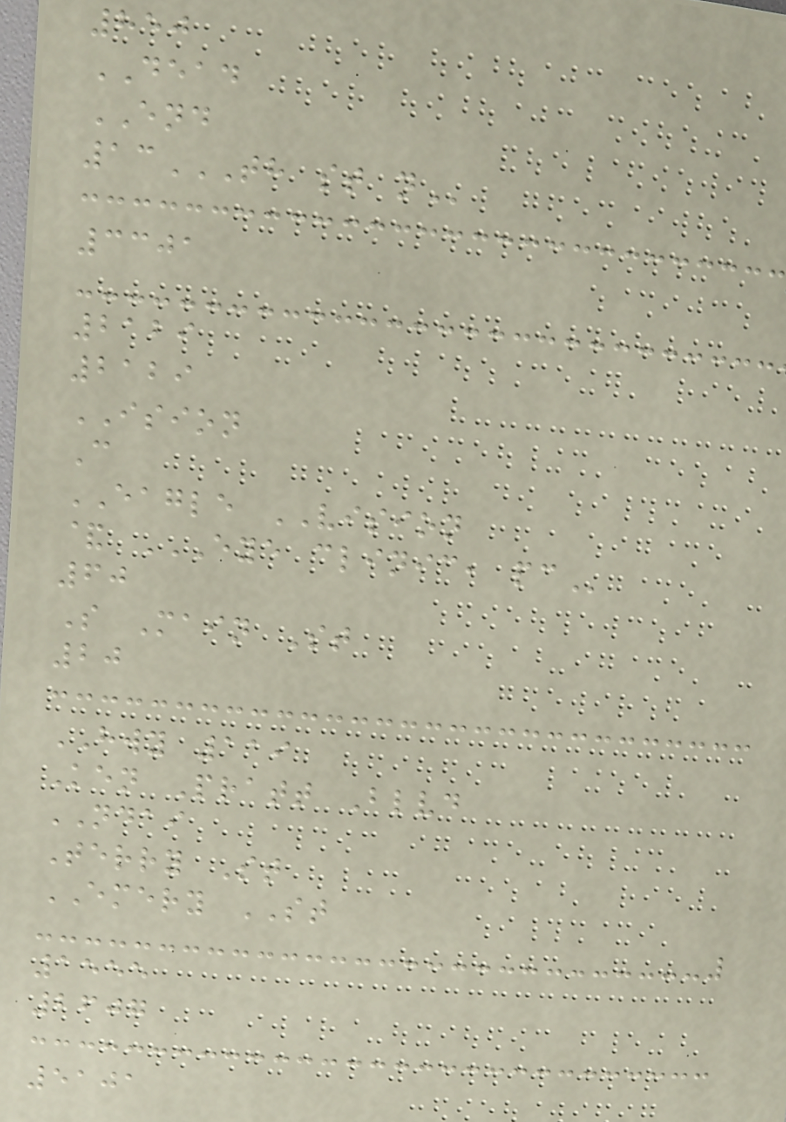850
DEAD
END
13TH ST N
3301
2129
2129
ISION
C
EAGLE VISION
& EYE CLINIC, PC
60
S Main St
20
HWY 119
Ken Pratt Blvd
NDAI
Terry St
EMERY ST
1555
2607
5101
